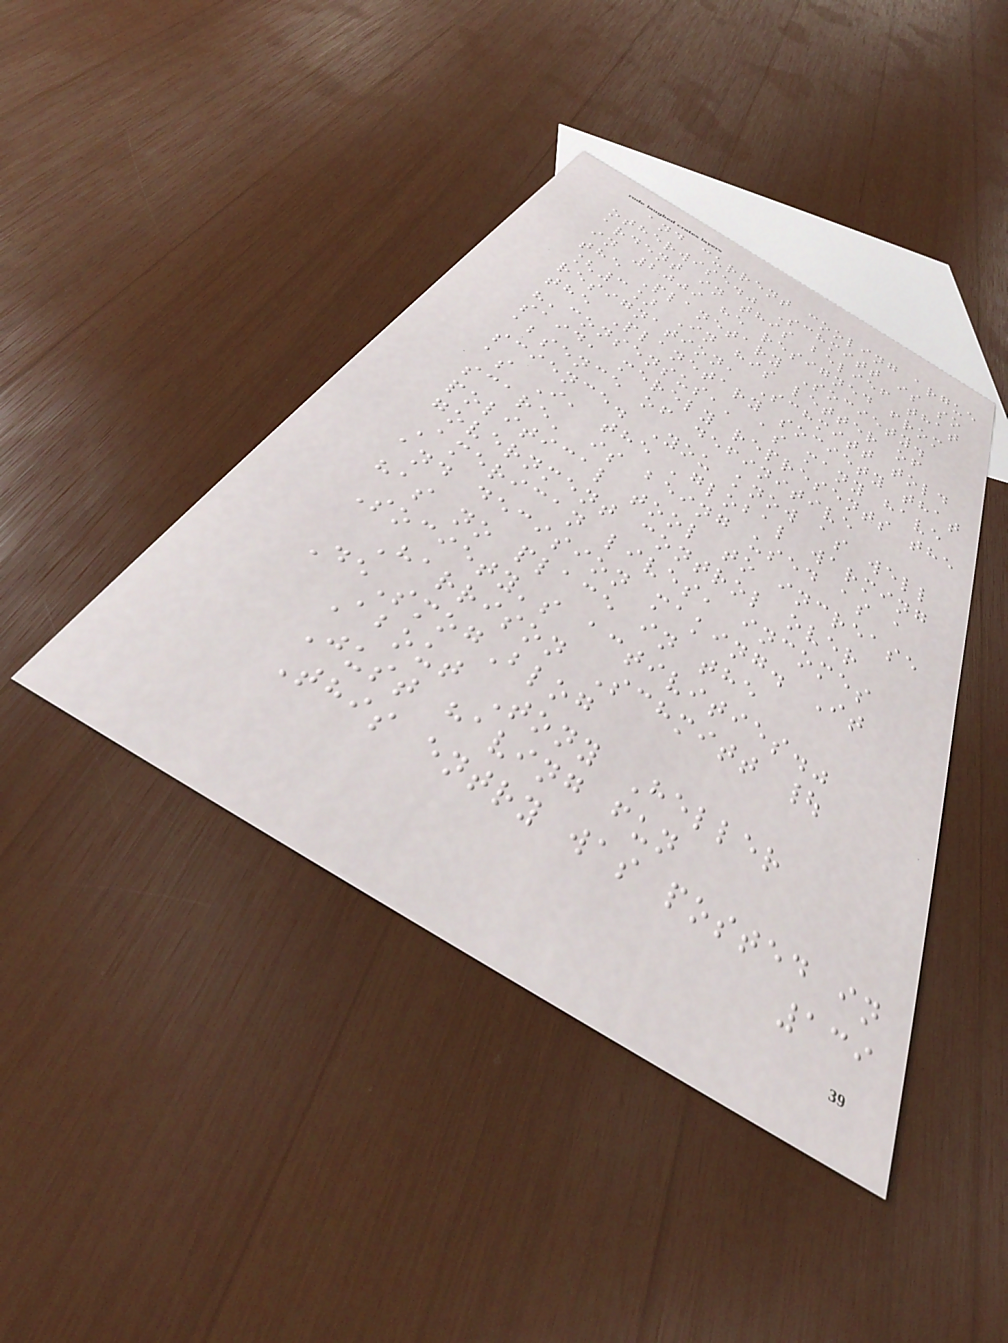and current cooling argue
otherwise." Schmitt is so
ardent in this belief that
in 2009 he resigned from
the Planetary Society.
[3] In his letter of
resignation, Schmitt told
the Planetary society that
"'consensus,' as many have
said, merely represents the
absence of definitive
science. You know as well
as I, the 'global warming
scare' is being used as a
political tool to increase
government control over
American lives, incomes
and decision making. It
has no place in the
Society's activities."
Harrison Schmitt |
DeSmogBlog
About Tony Heller
Just having fun
This entry was posted in
139
